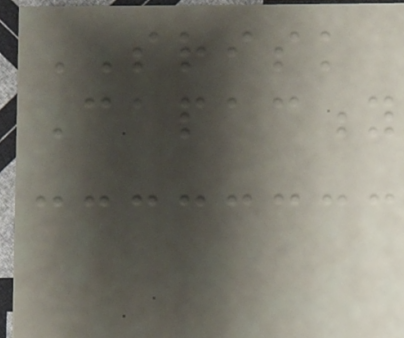SRISK
Capacity
